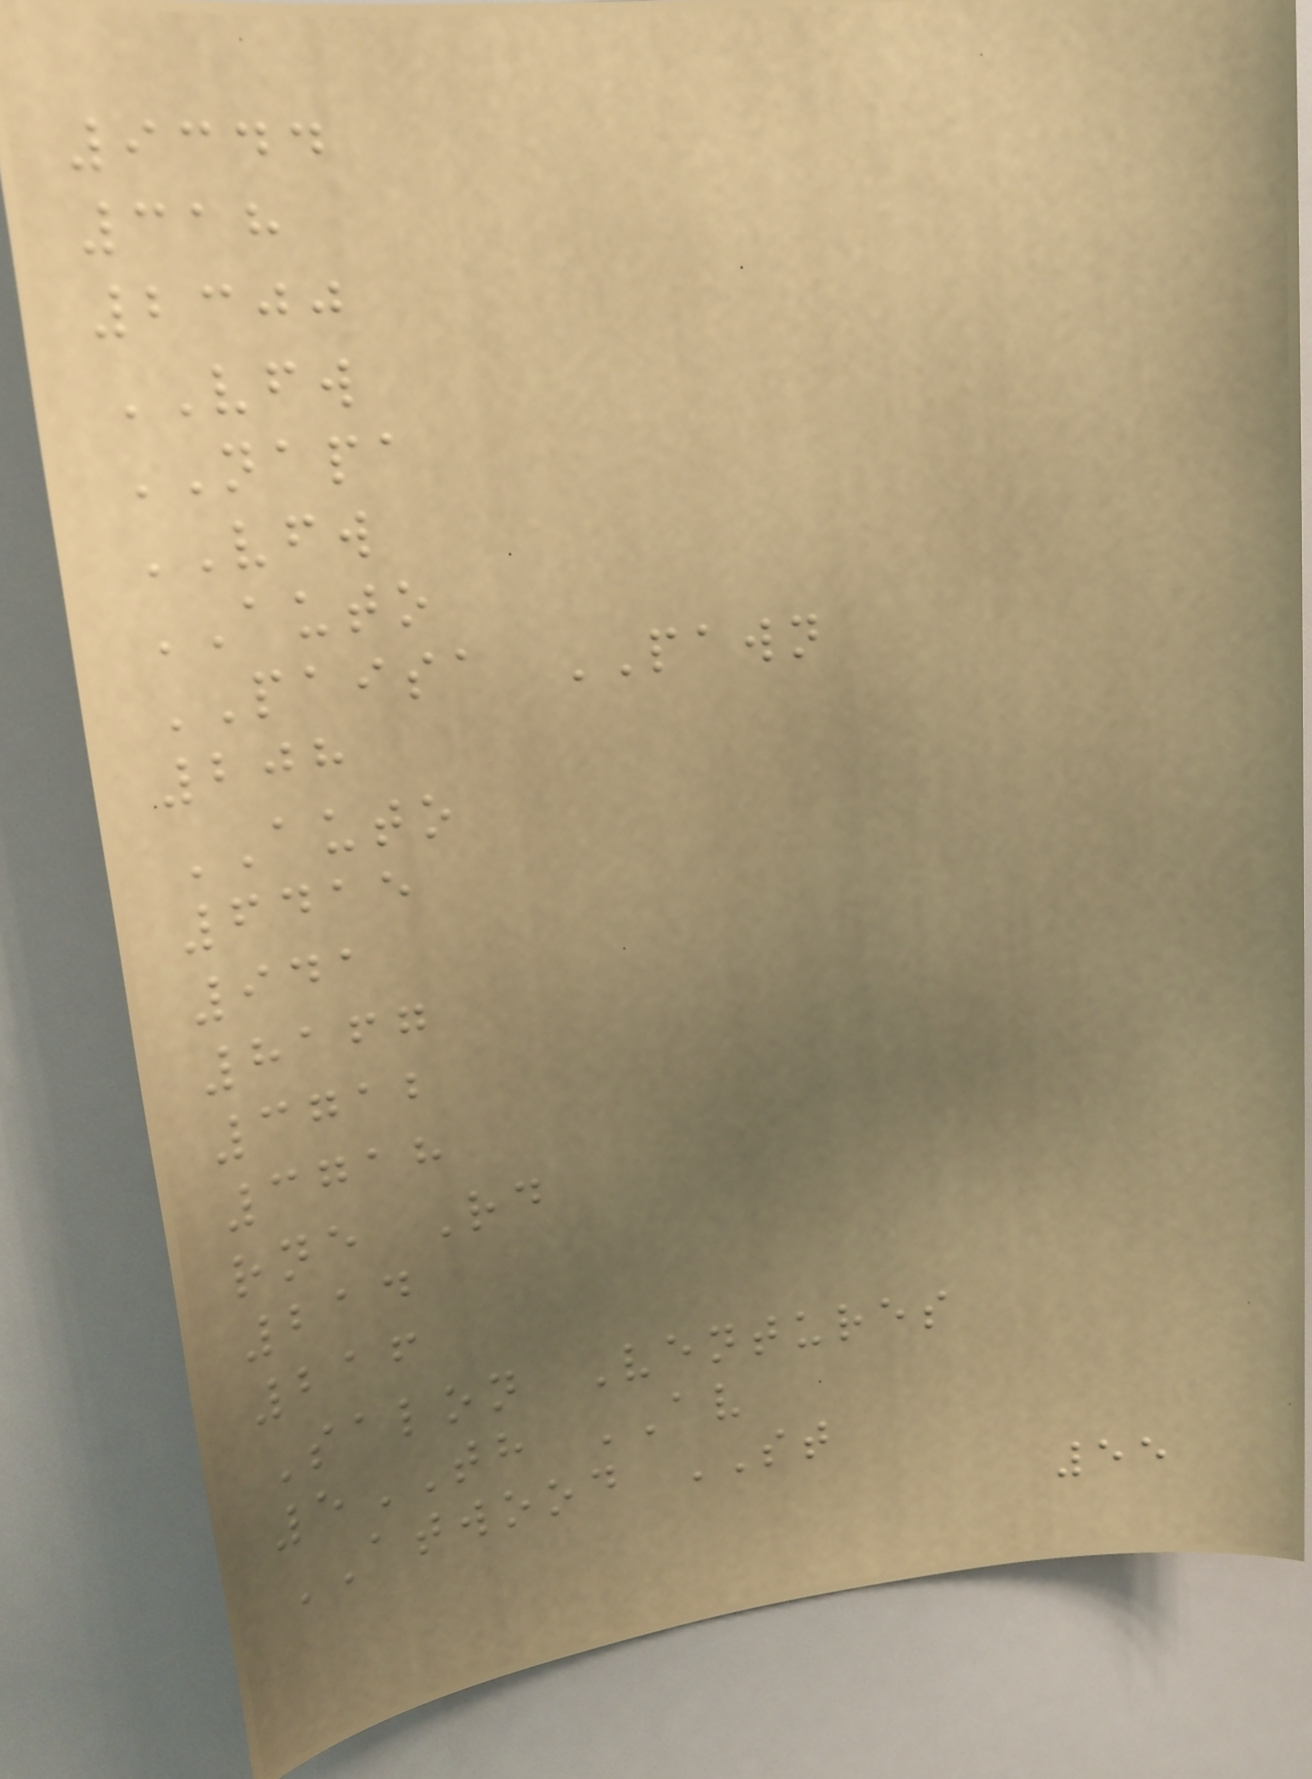9344
318
2300
VFW
NAPA
VFW
AUTO
PAISA PAWN
208
AUTO
6415
941
8167
3712
3718
rne Rd
214
216
Salon Ventures
5TH AV
ATWOOD ST
55
